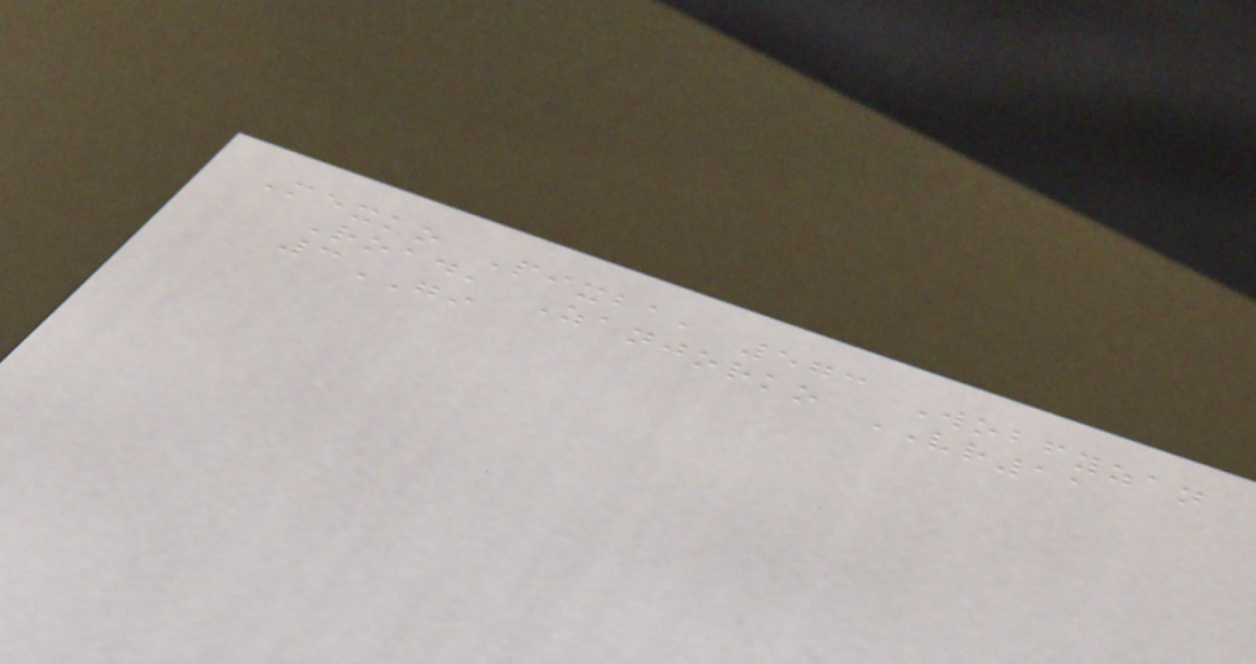Mexko Pixba, 573 Wobfyzan
Road, Zanjorko VR11
3GI
